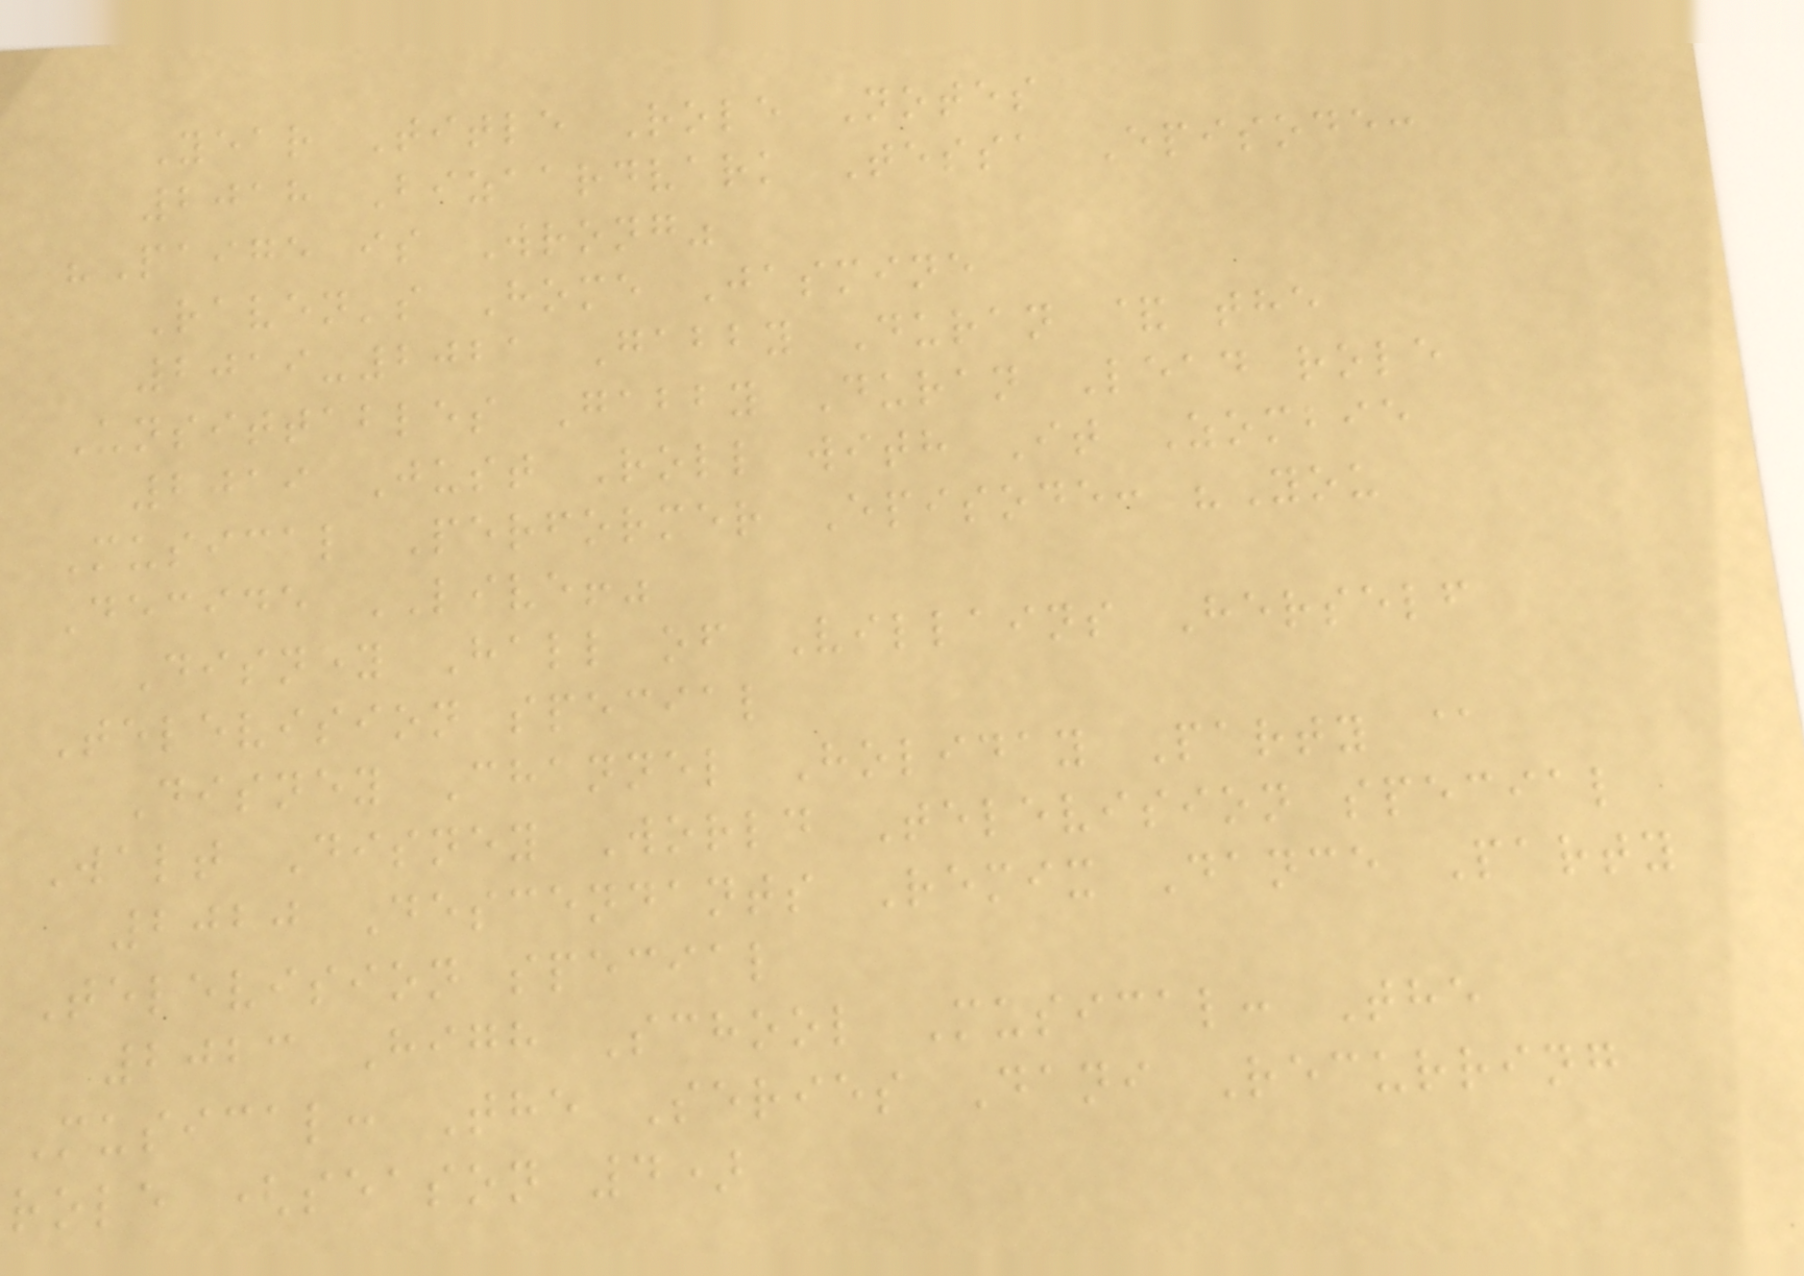Year Title Role Notes
2018 Bizaardvark Tessa Episode:
"Paige is Wrong"
Raven's Home Jasmine
2019-2021 Gabby Duran & the
Unsittables Gabby Duran Lead role
2019 Just Roll with It Zombie
Musical Performer Episode: "You
Decide LIVE!"
Disney Hall of Villains Herself
Television special
Disney Channel Holiday Party @
Walt Disney World Television special
2020 Descendants Remix Dance Party
Television special
2023 High School Musical: The
Musical: The Series Dani Recurring
role (season 4)
